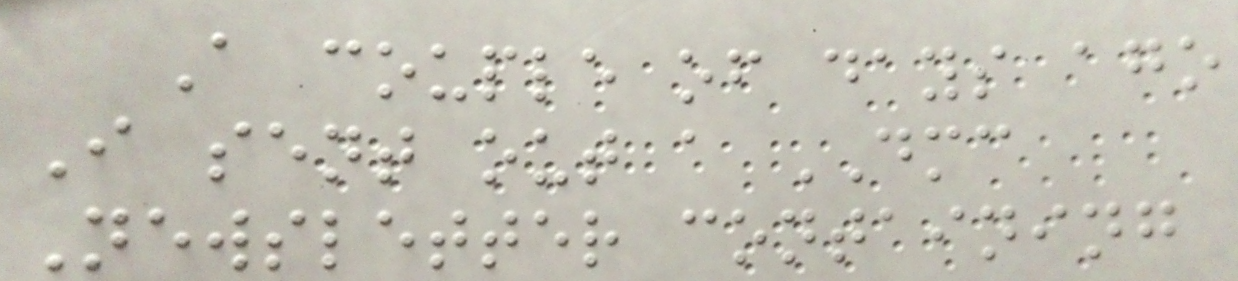A couple of days ago
I sent out a DMC
Newsletter containing
